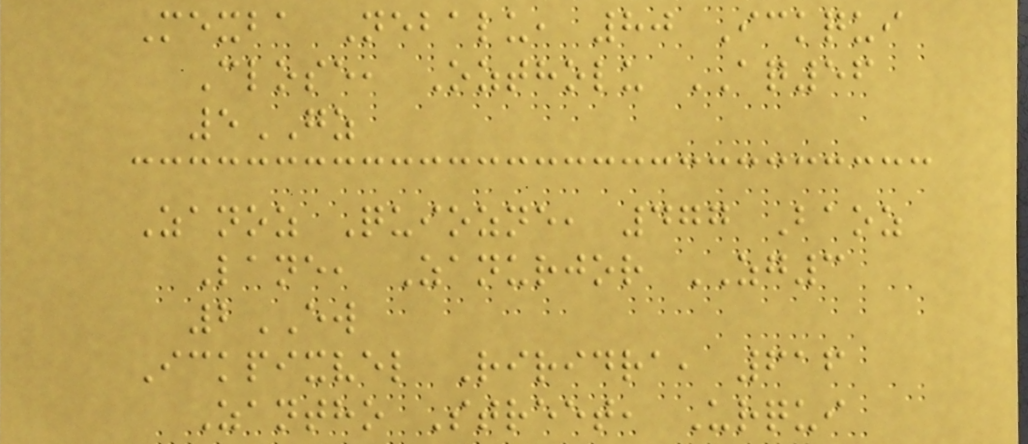Mexba Nebalu, 80 Ickqui
Close, Oztholu AQ56
5GZ
Zanoz Quiozne, 477 Baoz
Lane, Zanurjor ZG3
2EW
Ickpixvel Riridra, 616
Zantho Street, Urqui
